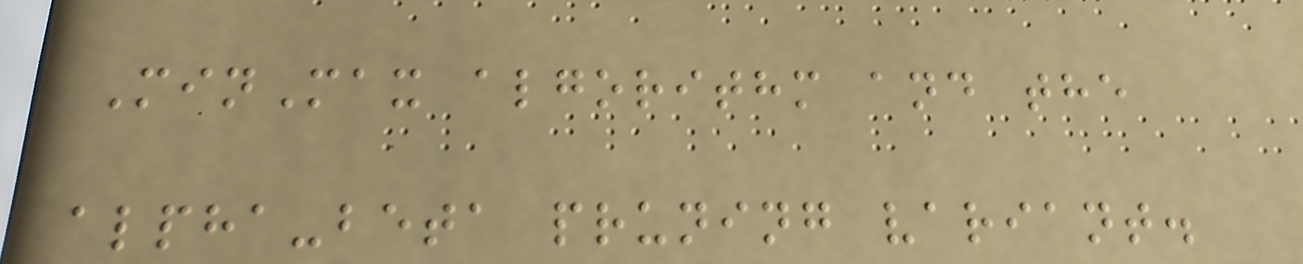MinMax algorithm and the
alpha-beta pruning variant.
